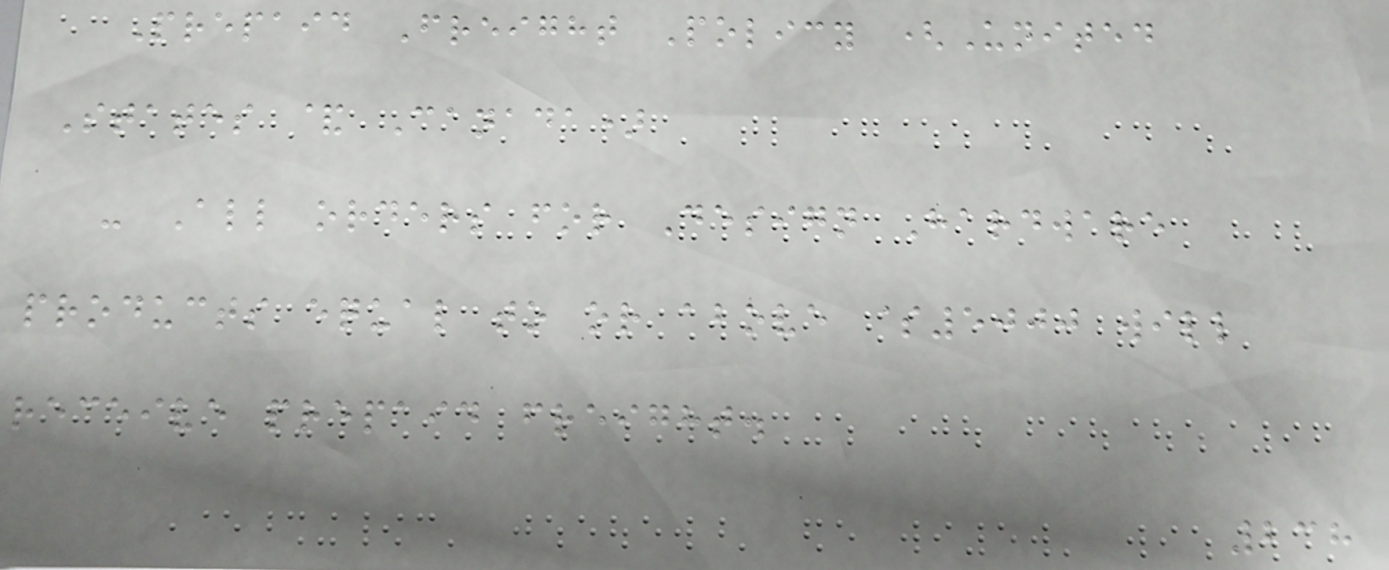Prepaid Freight Policy (United
States & Canada)
- All orders for Design Hardware
products equal to or above $5000 will
receive prepaid freight.
238
